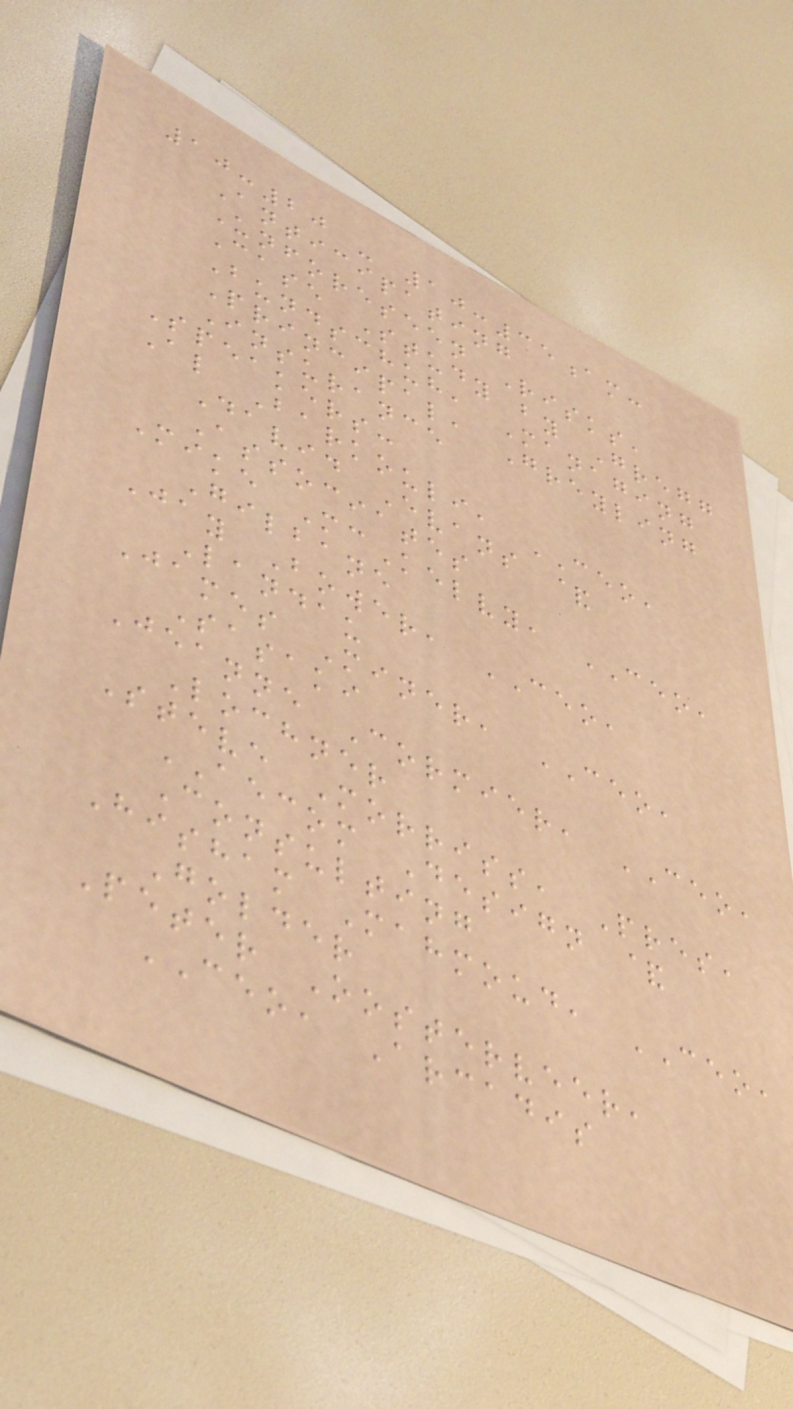10:20 - 10:35am:
Anticipating
Unforeseen Risks,
Case Study by Gregg
Bundschuh, Managing
Principal, Greyling
Insurance
Speakers:
Al Barkouli, CEO,
David Evans &
Associates
Mike McKelvy, CEO,
Gilbane
Jay Bower, CEO,
Landau
James Miner, CEO,
Sasaki
Jeanne Cormier, CEO,
Lochner
Steve Morriss, Pres,
AECOM Design &
Consulting
Hisham Mahmoud, CEO,
Golder
Peter Oosterveer,
CEO, Arcadis
